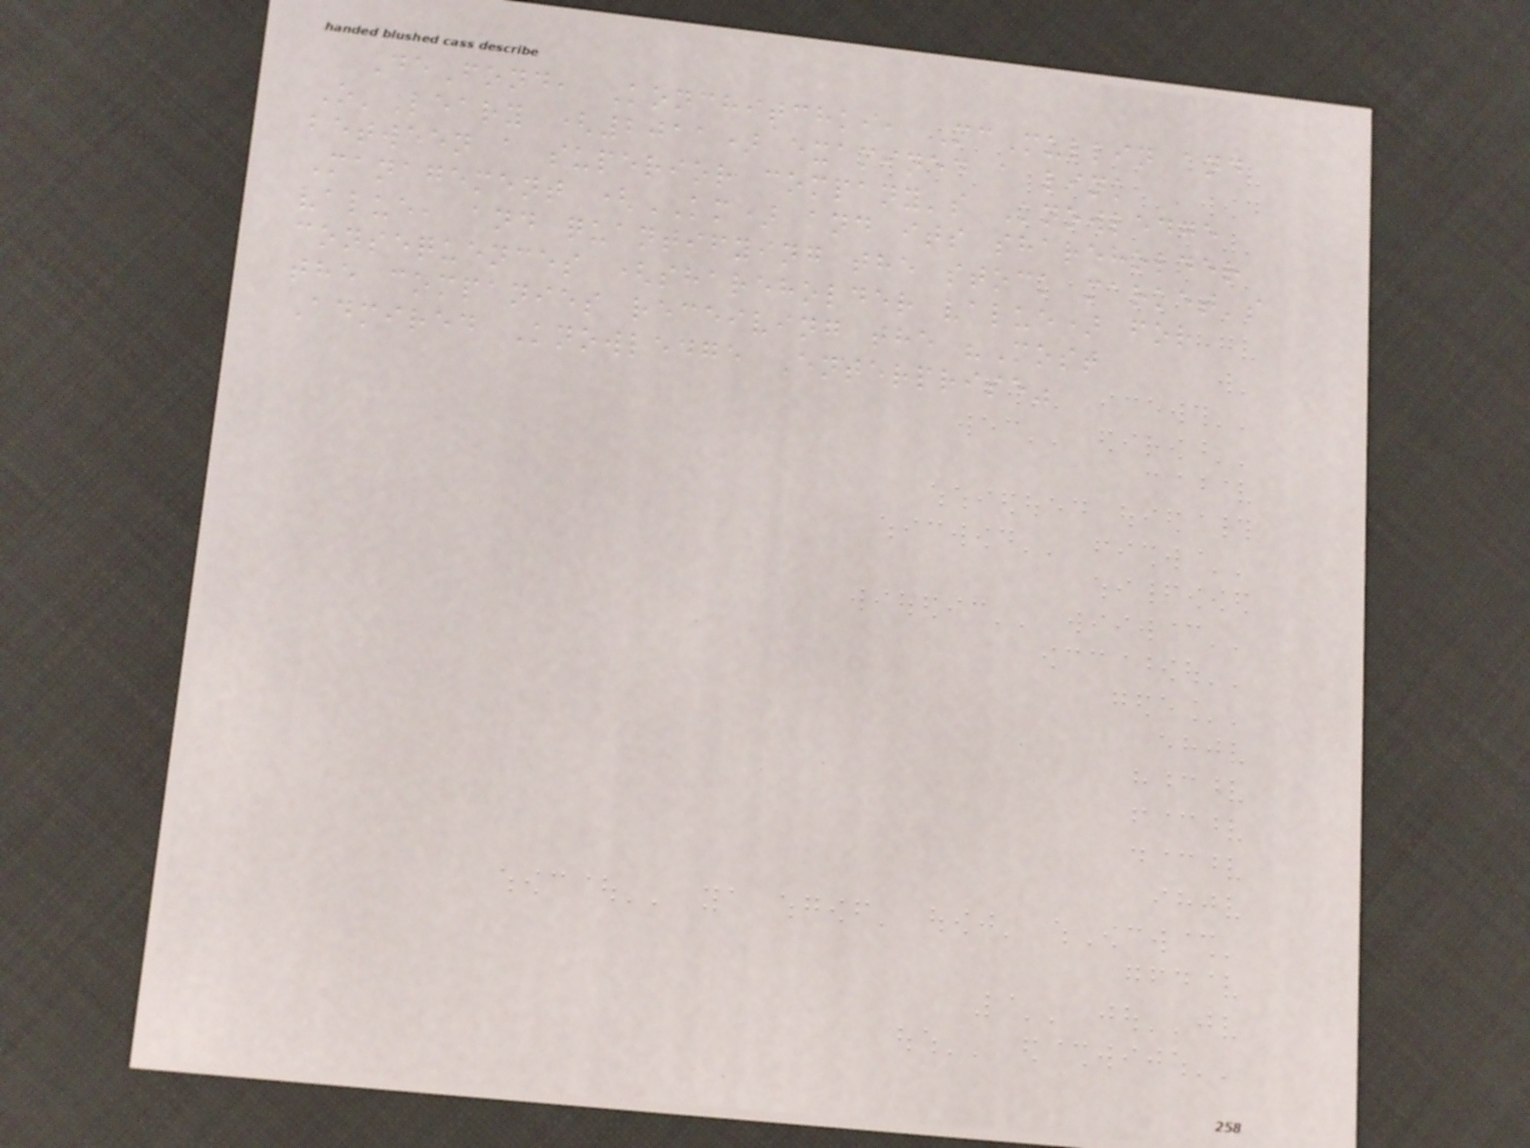DeFond, Konchitchki, McMullin and
O'Leary (2011) examined a link
between a superior company's Knowledge
Management (KM) and its shareholder
value, and quantifying the stock market's
consequences (shareholder value) for
the companies receiving the "Most
Admired Knowledge Enterprise"
